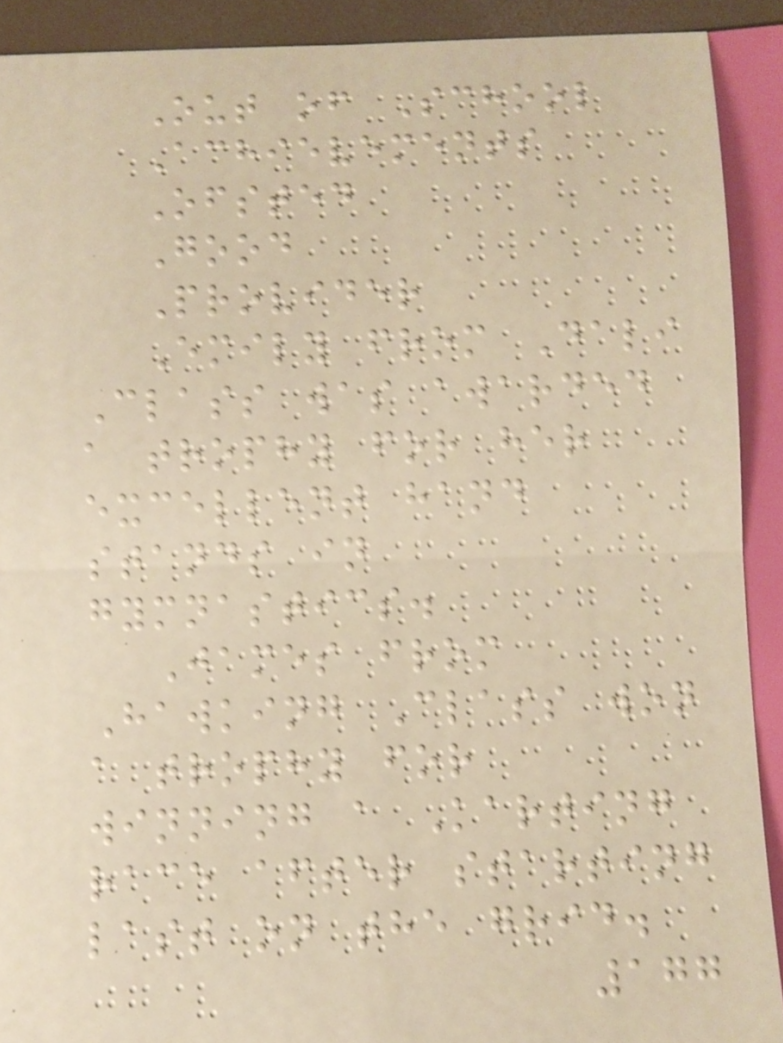Out of School
Achievements
Ofsted
Good
Provider
Emily from Dali
Class was awarded
a trophy for her
excellent hand
stands in
gymnastics.
James from
Hawking Class won
a trophy for
winning a Karting
race after starting
last on the grid.
177
